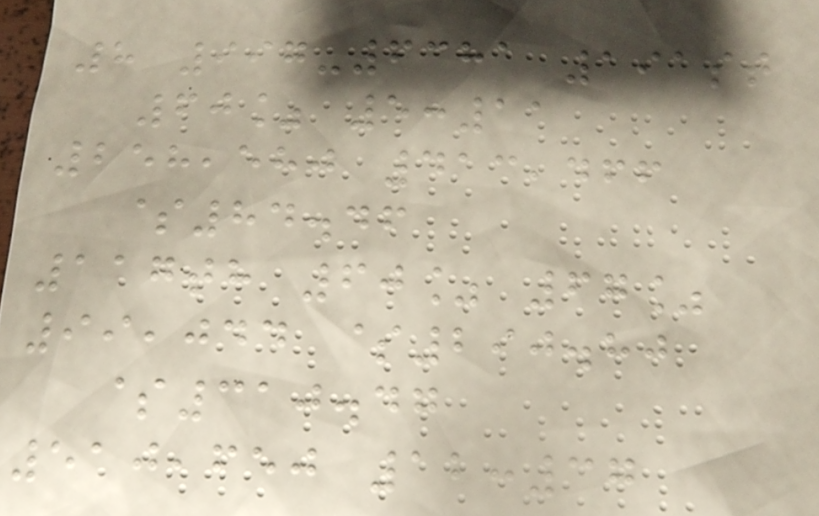8 997-6381 191st
60% 5:11
258,580 413,466
$84.46
117th 60% 67%
99,044 $290.80
$310.47
510,650 12:37
